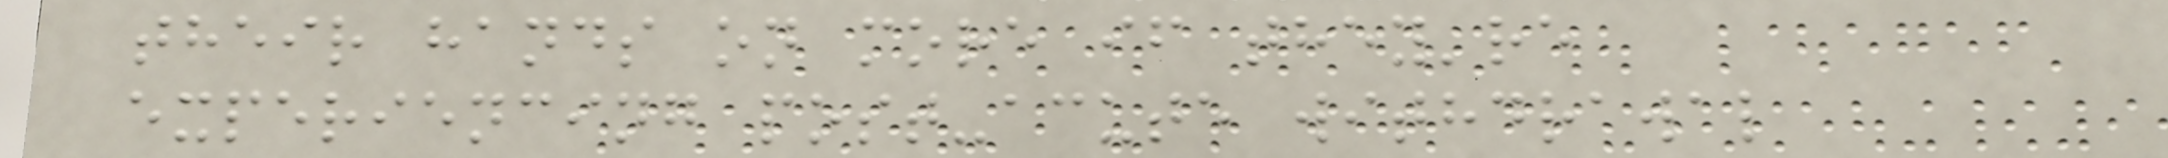their hands on more if they're
experiencing post-acute withdrawal
